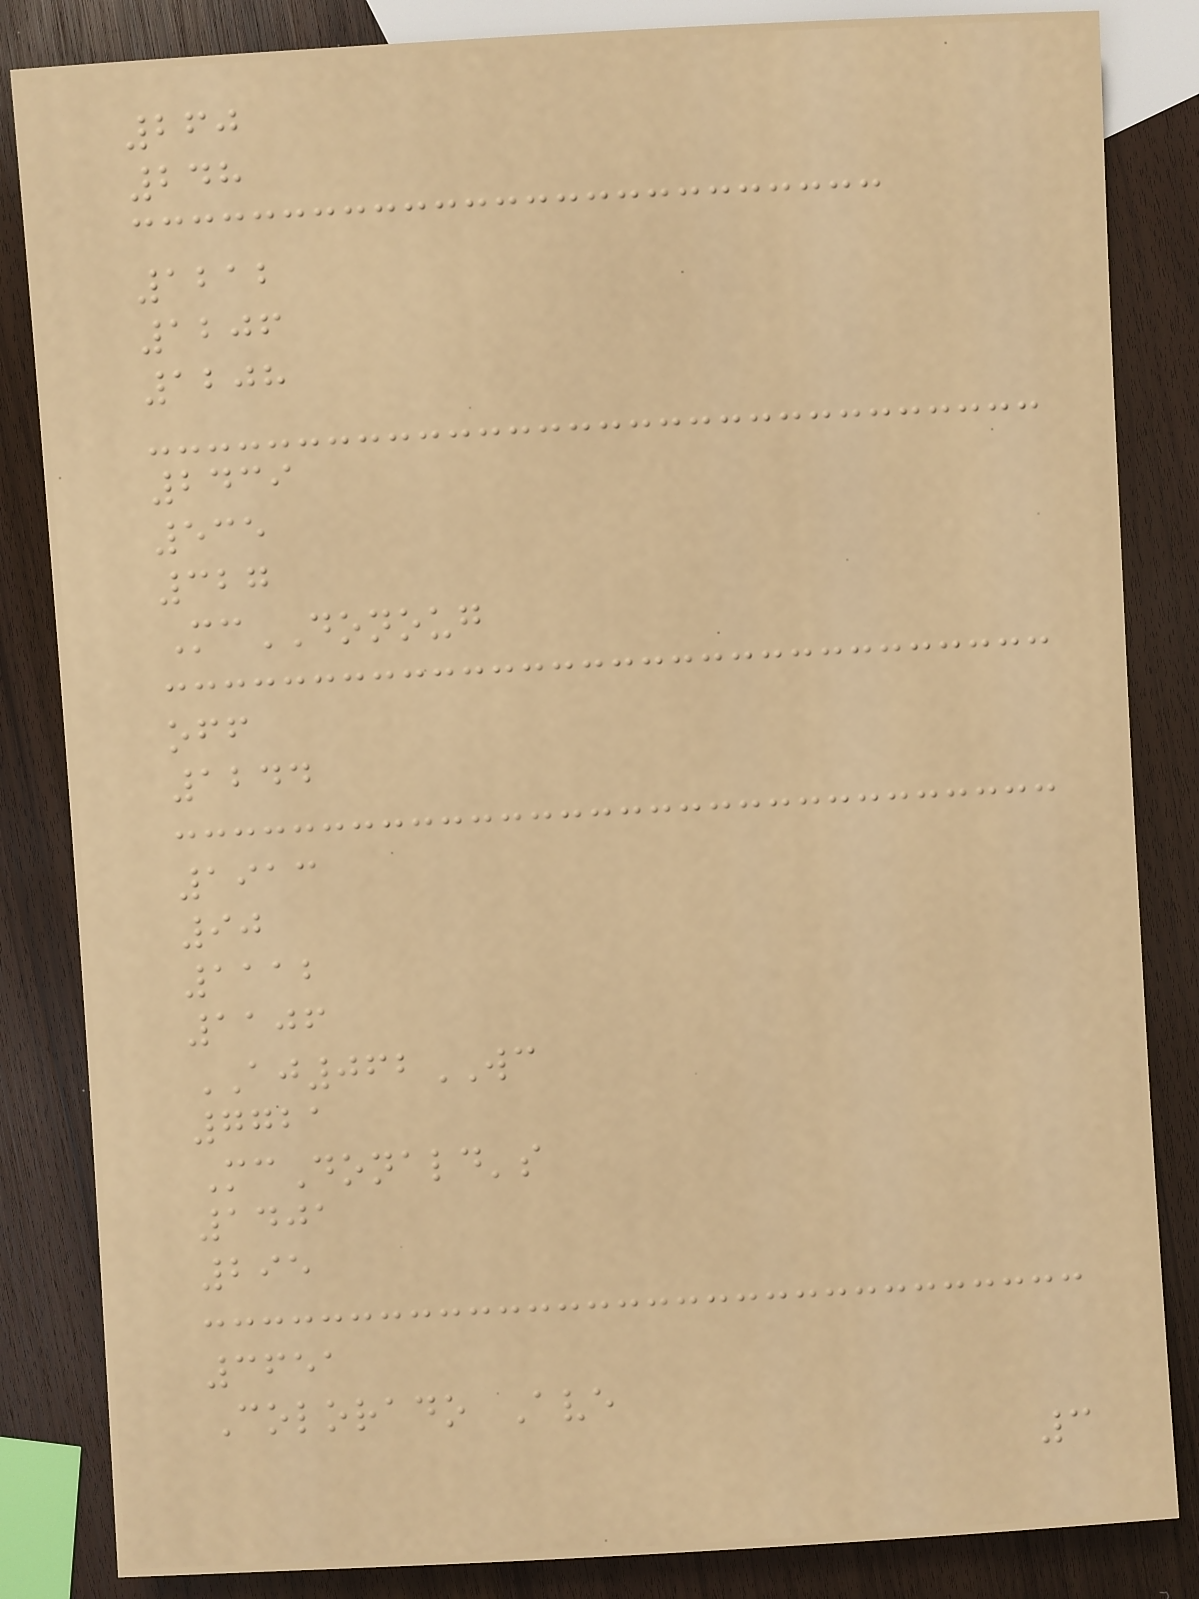260
248
1212
1206
1208
2439
535
327
McDONOUG
off
1244
1913
90
1112
1106
AJ062WC
7721
McDonald's
1401
295
3651
Colorado Ave
3
